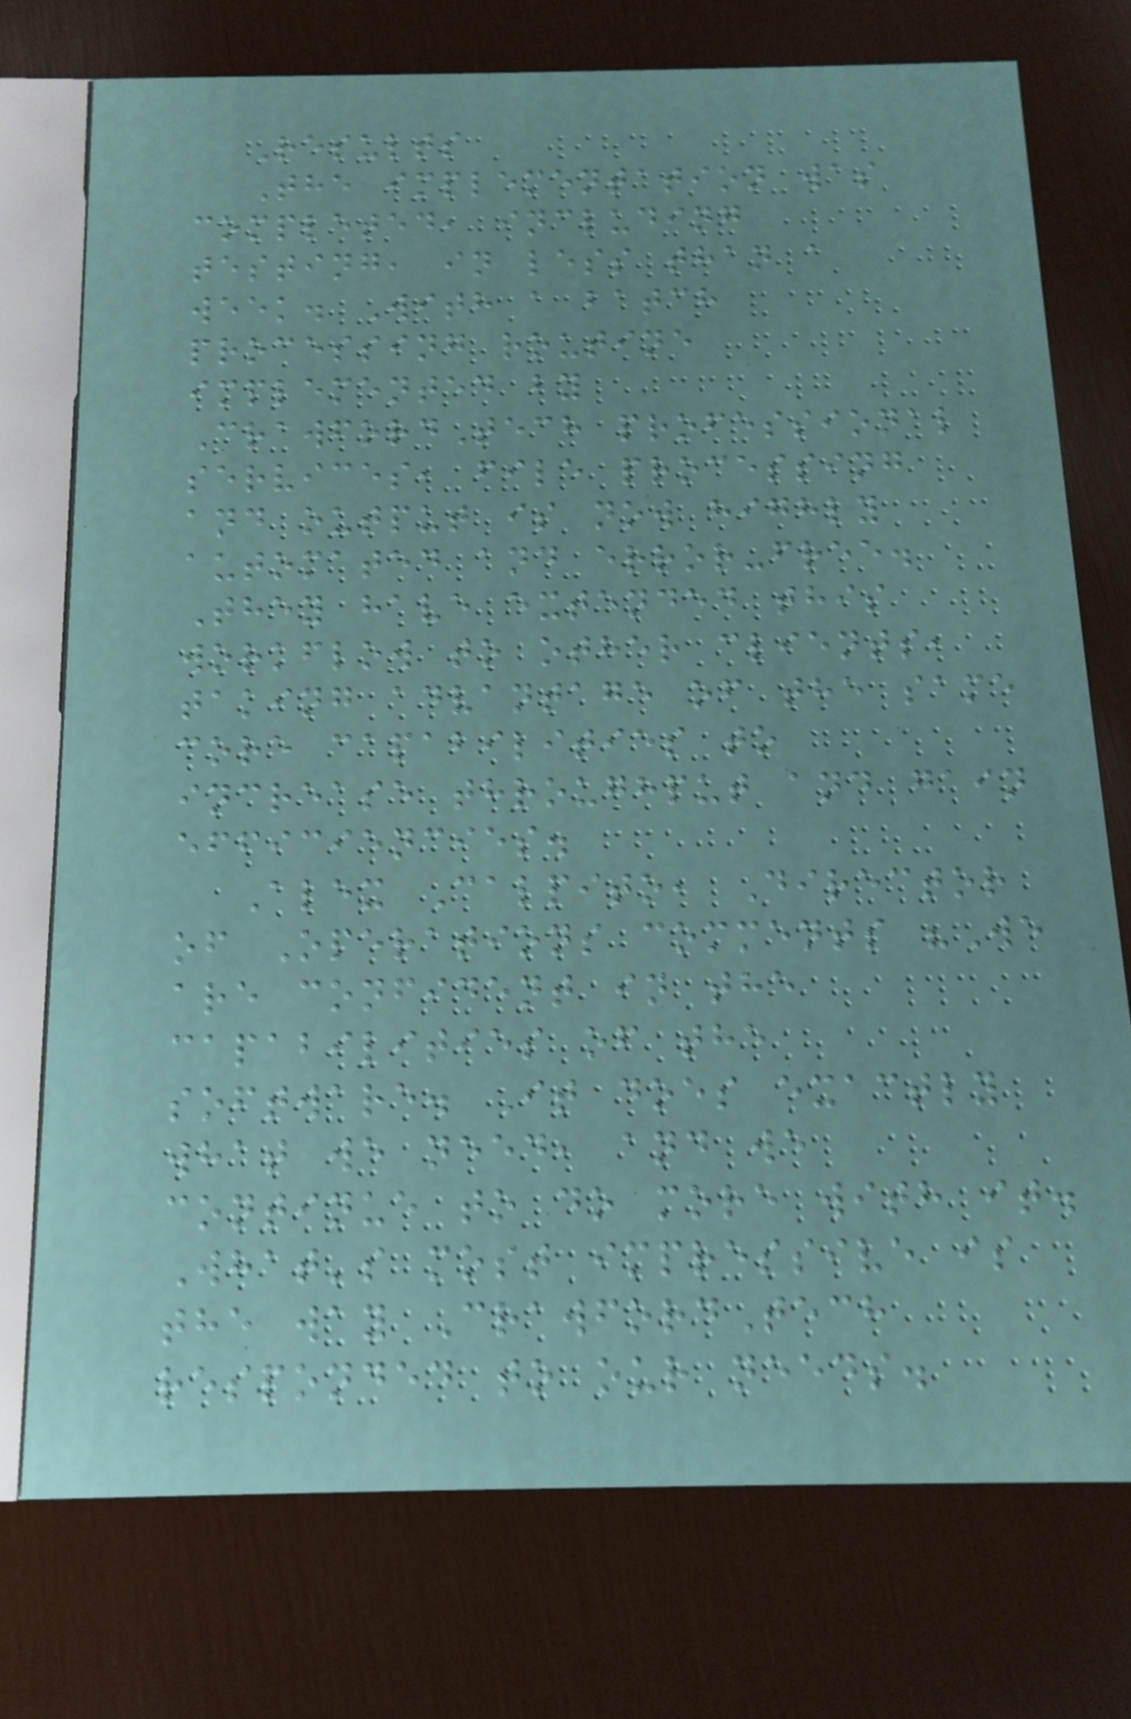Results
The implementation was
completed, including
testing, in less than a
week. With a batch
processing routine
implemented by
CrawfordTech professional
services, file processing
and output is now highly
automated and error-free.
They have extended this
workflow to other clients,
taking advantage of the same
core capabilities to
increase throughput and gain
efficiencies.
Alex Calpito, Director
of Operations comments "We
are confident in the
capabilities of the
software. It does exactly
what we need, and we
continue to do more with it.
What's most impressive is
the way CrawfordTech
responded to our needs.
